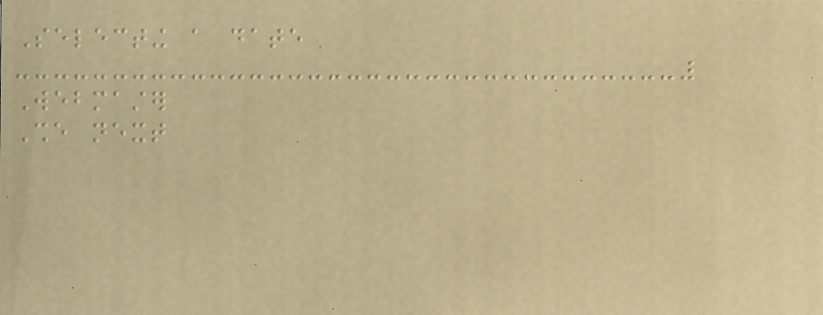Selecting a date
Webmaster
She next
